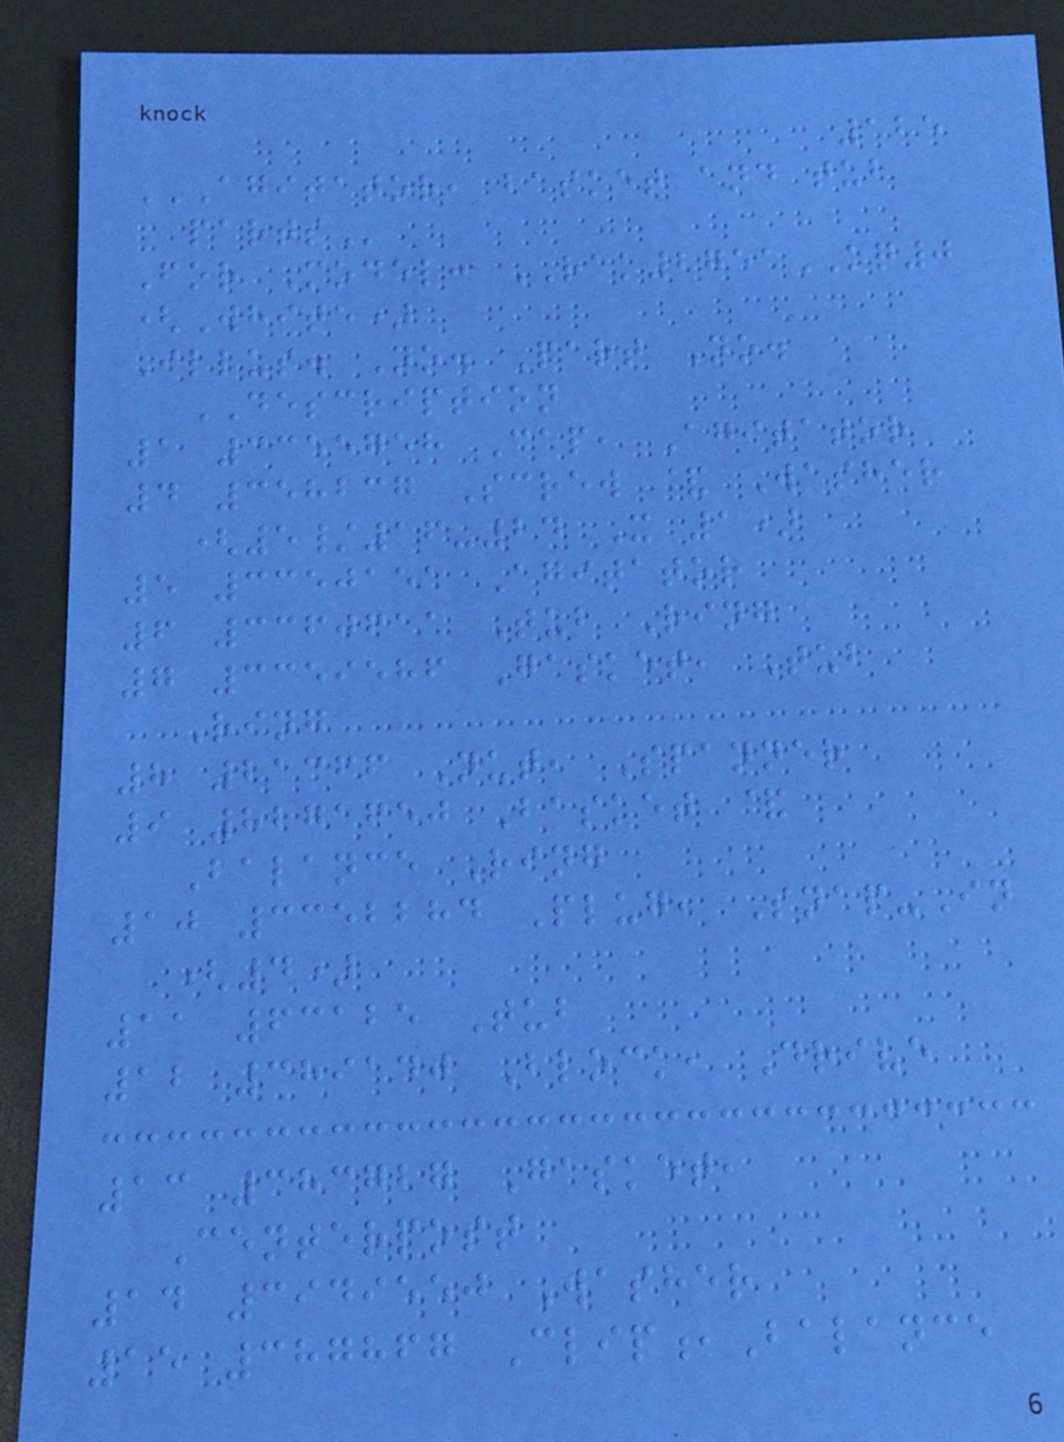125
AGITATOR, BASKET AND TUB
PARTS
For Model: RAK2751KQ0
(White)
Illus. No. Part No.
DESCRIPTION
1 3355758 Cap, Agitator
4 358237 Screw & Washer
(5/16-24 X 1)
5 3350151 Agitator
6 3360611 Tub Ring
7 3359586 Gasket, Tub
Ring
8 21366 Nut, Spanner
9 8271650 Basket &
Balance Ring
10 3352284 Plug, Snap-In
(4)
11 63125 Tub
12 389140 Block, Drive
13 383727 Gasket,
Centerpost
14 3949550 Washer
15 387867 Clip,Balance
